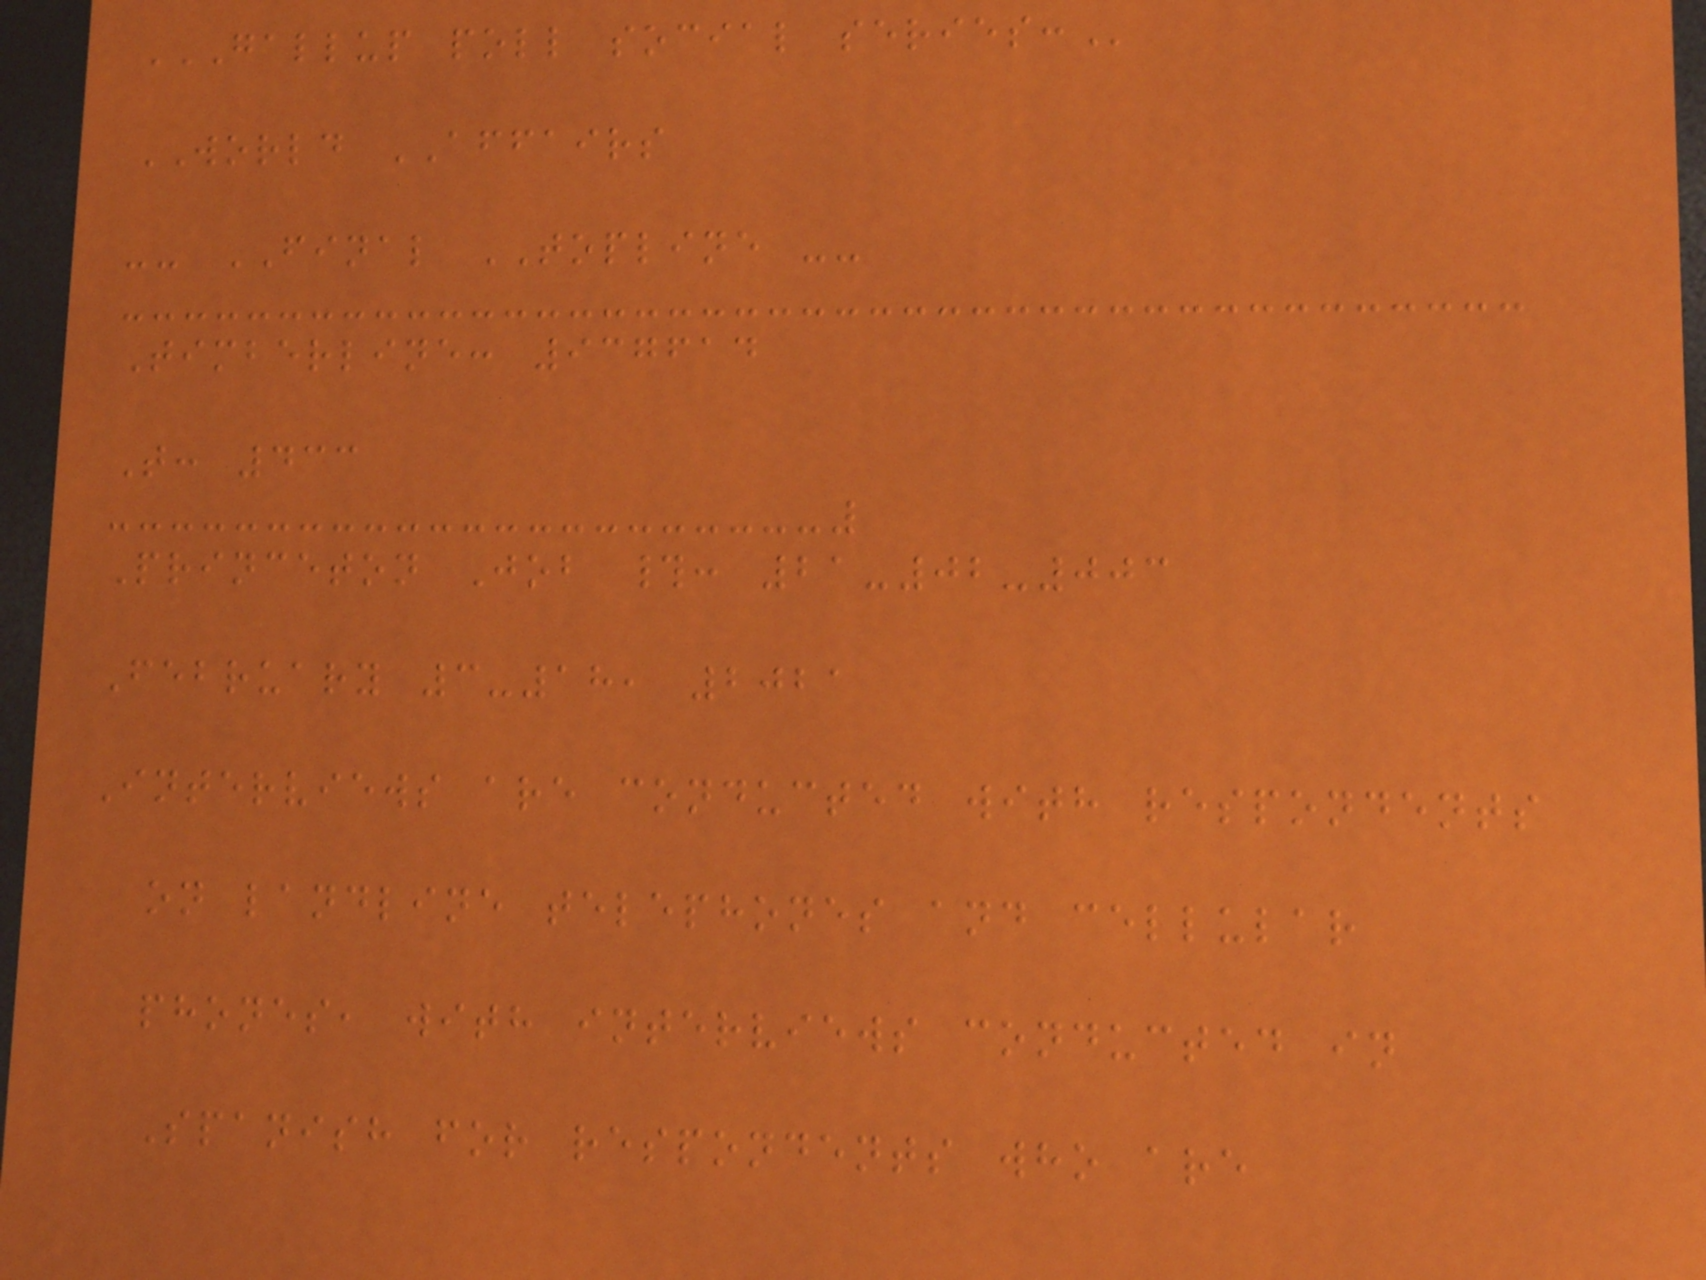GALLUP POLL SOCIAL SERIES:
WORLD AFFAIRS
-- FINAL TOPLINE --
Timberline: 937614
T: 433
Princeton Job #: 21-02-003
February 3-18, 2021
Interviews are conducted with respondents
on landline telephones and cellular
phones, with interviews conducted in
Spanish for respondents who are
